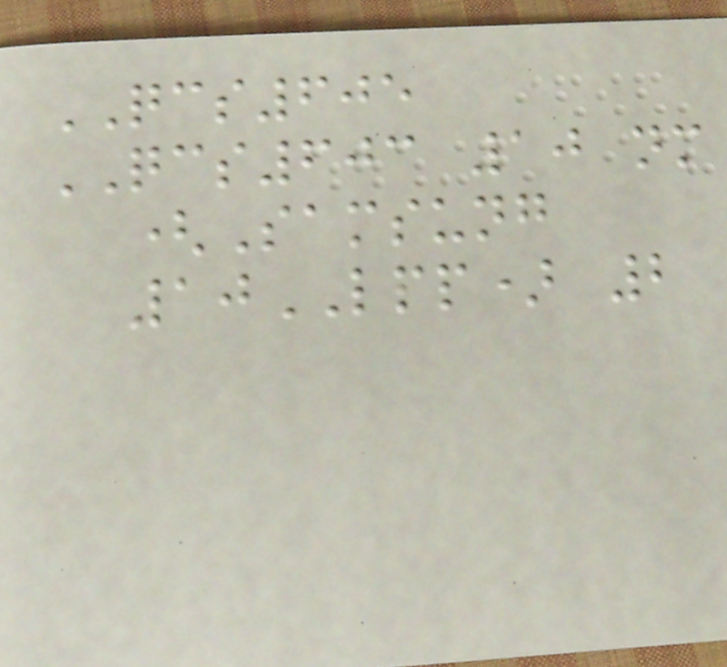QCS605
QCS603 10 nm
(Samsung
10LPP) 2
